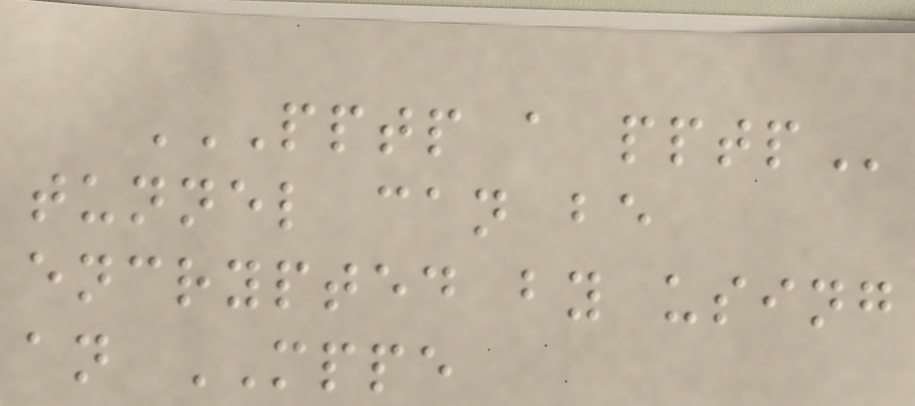PPTP A PPTP
tunnel can be
encrypted by using
an MPPE
